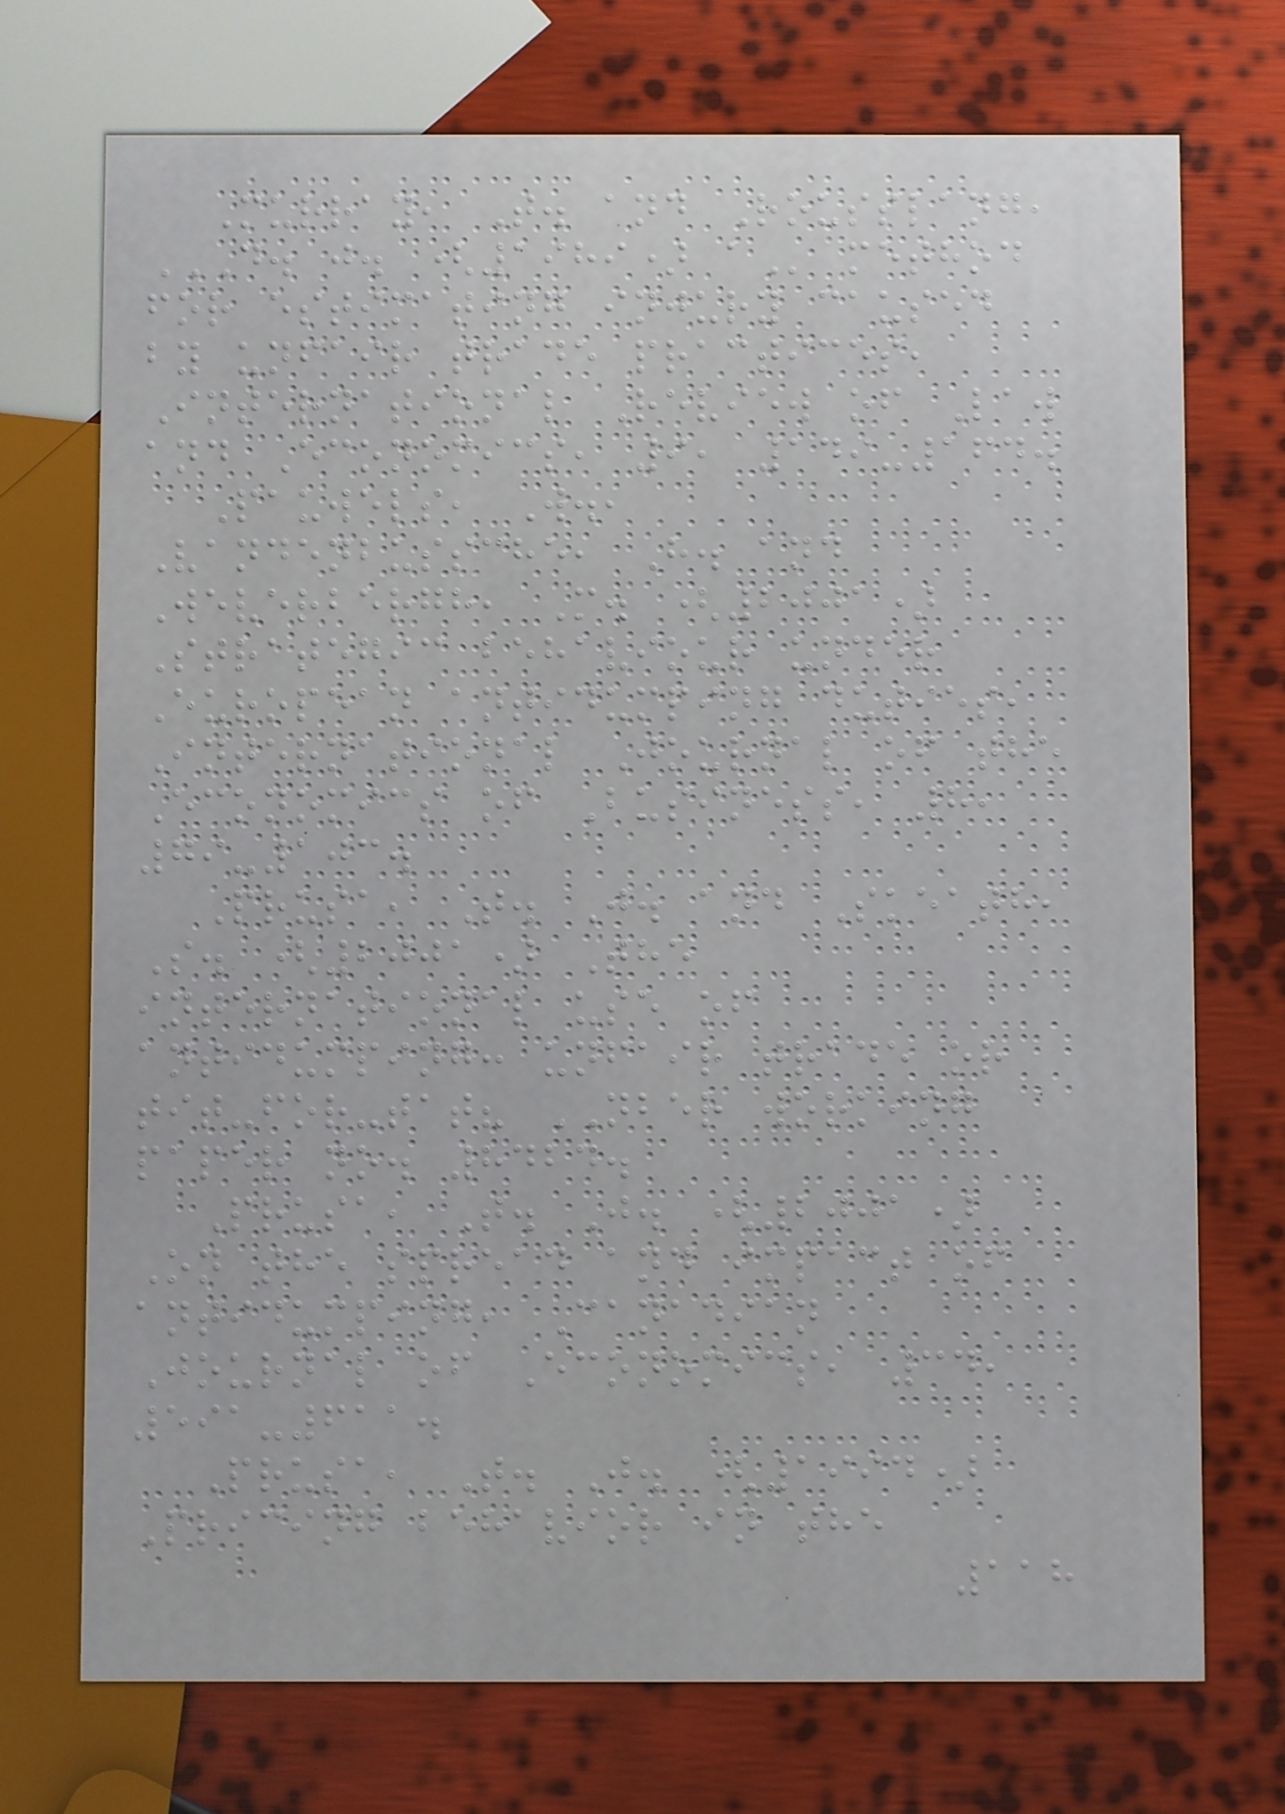Murray, T. and Rousslang,
D. J. (1989) A method
for estimating injury caused
by unfair trade practices,
International Review of Law
and Economics, 9, 149-164.
Pauwels, W.,
Vandenbussche, H. and
Weverbergh, M. (2001)
Strategic behaviour under
European antidumping duties,
International Journal of the
Economics of Business, 8,
79-103.
Prusa, T. J. and Skeath,
S. (2001) The
international use of
antidumping: unfair trade or
tit-for-tat? NBER working
paper no. 8424.
Prusa, T. J. (2001)
On the spread and impact of
antidumping, Canadian
Journal of Economics, 34,
591-611.
Prusa, T. J. (1994)
Pricing behavior in the
118
